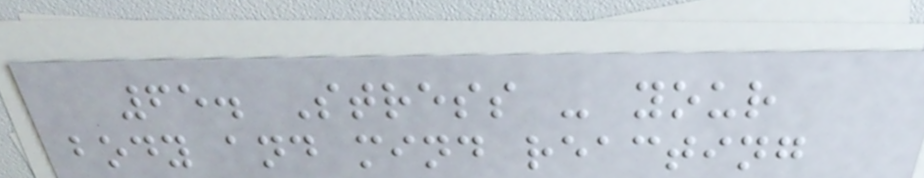65. Stress - your
body and mind reacting
